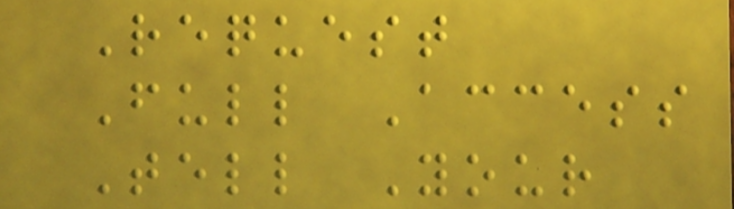Request
Full Access
Tell Your
